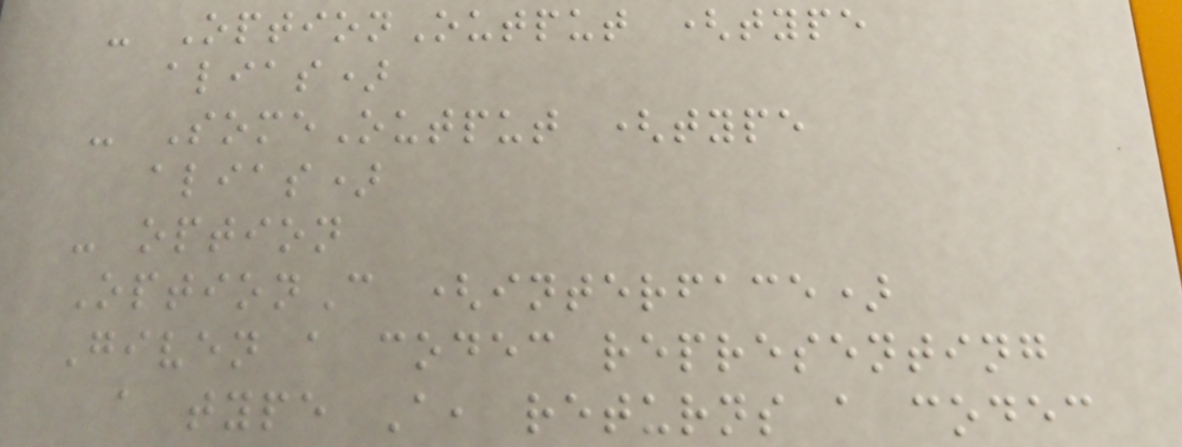- OptionOutput (type
alias)
- SomeOutput (type
alias)
- option
OptionC (interface)
Given a codec representing
a type A, returns a codec
